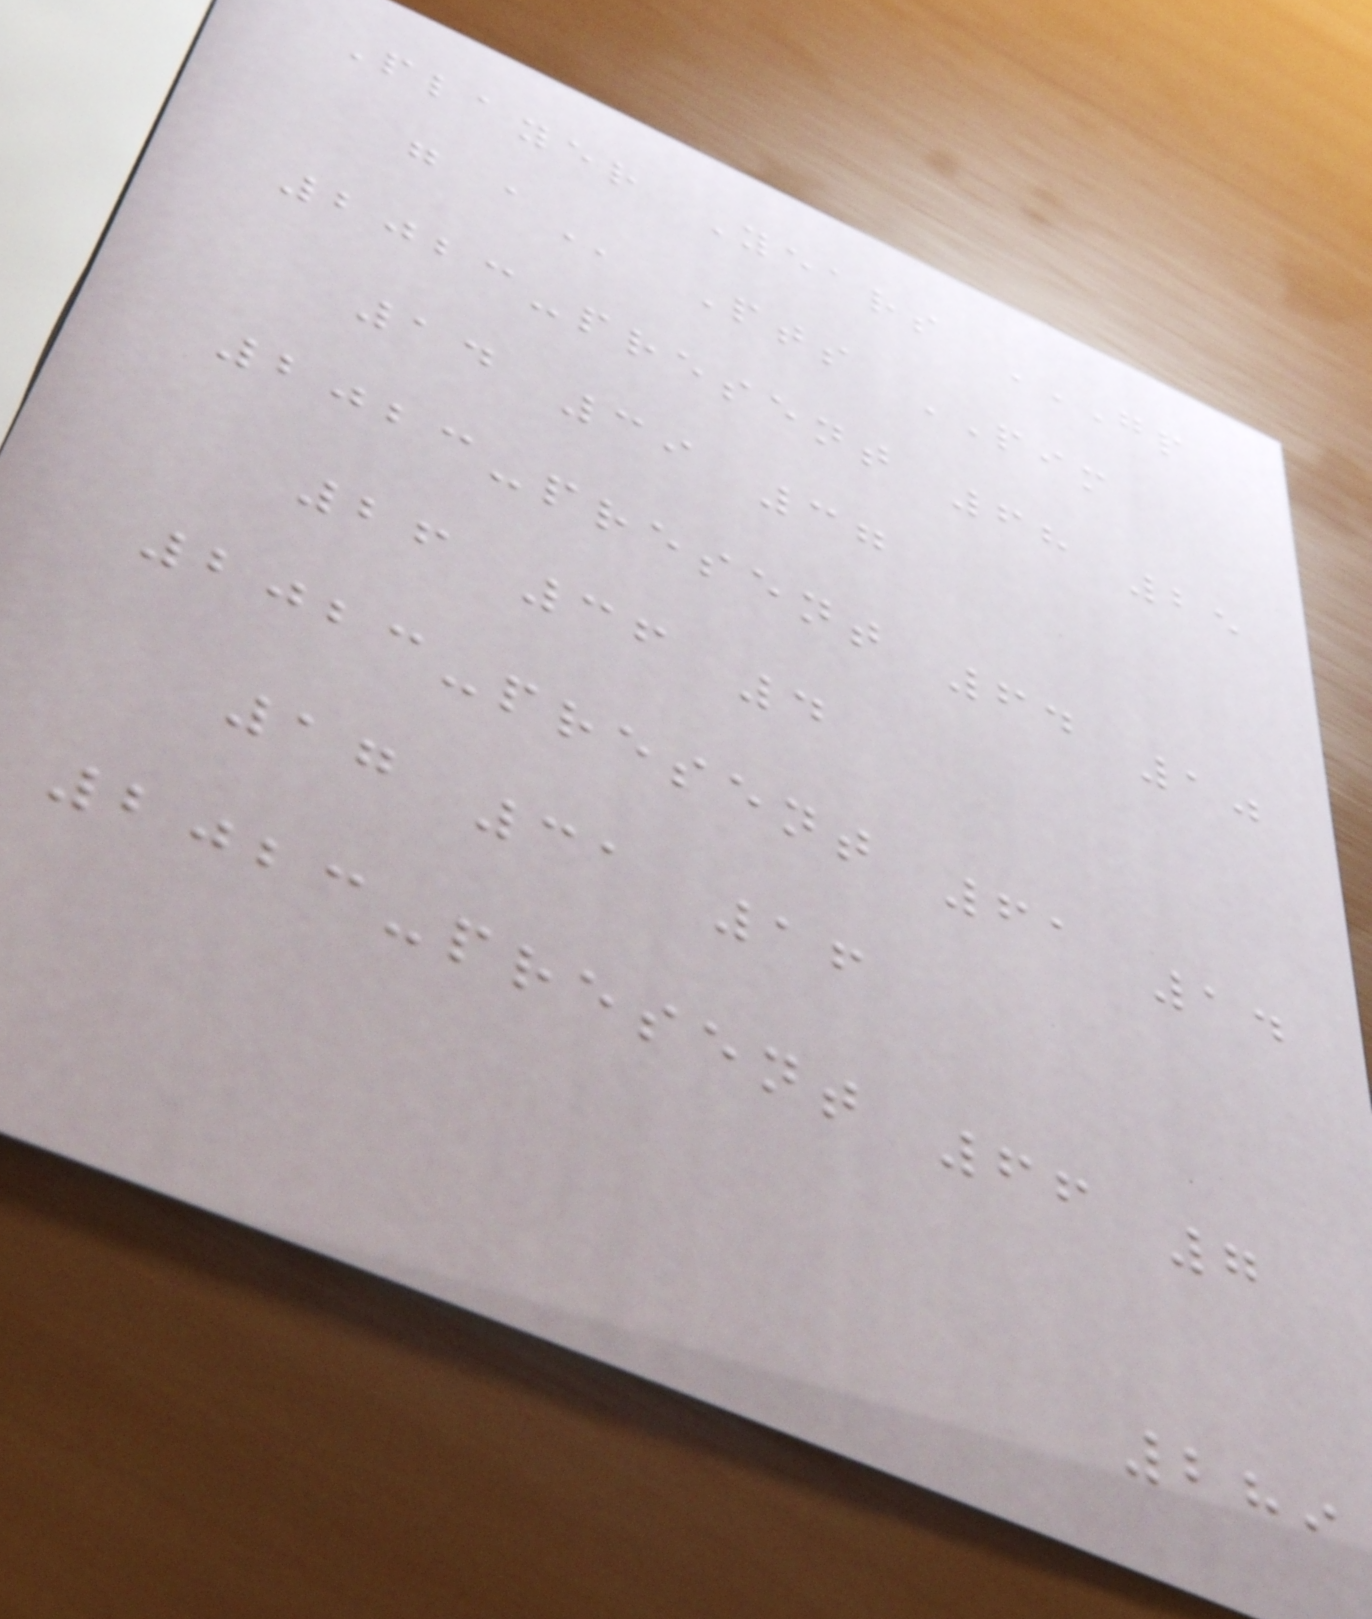Player Years GP
G A Pts PIM
2023-present 68 25
14 39 37
2023-present 64 10
26 36 4
2023-present 61 14
17 31 16
2023-present 66 7
289
